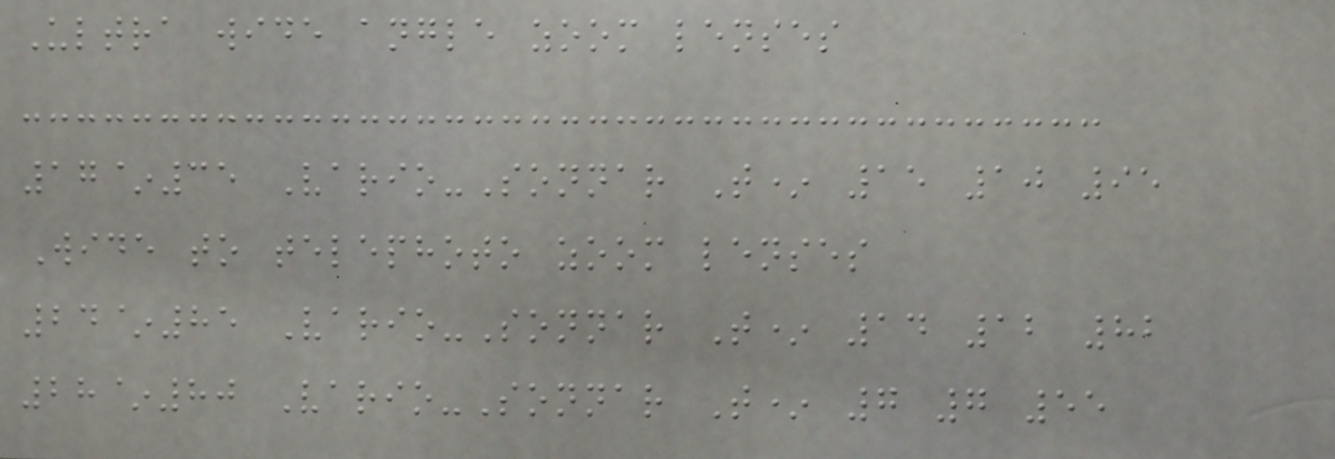Ultra wide angle zoom lenses
17~35 Vario-Sonnar T* 15 10 95
Wide to telephoto zoom lenses
24~85 Vario-Sonnar T* 14 12 82
28~80 Vario-Sonnar T* 7 7 55
